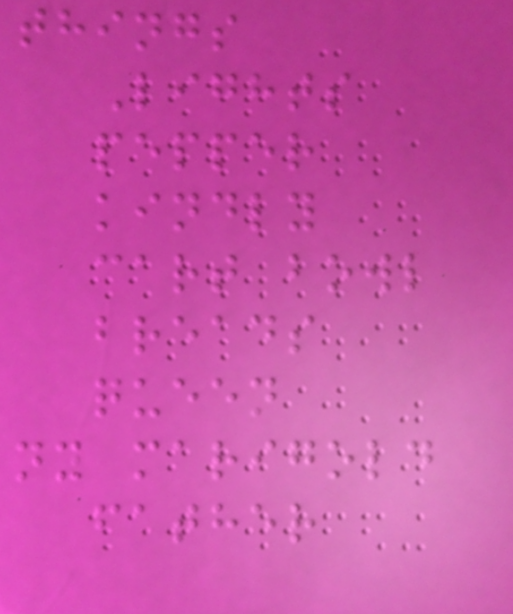things
Lights
pepper
kindly
cart bowl
breads
queen
ny marigold
father
